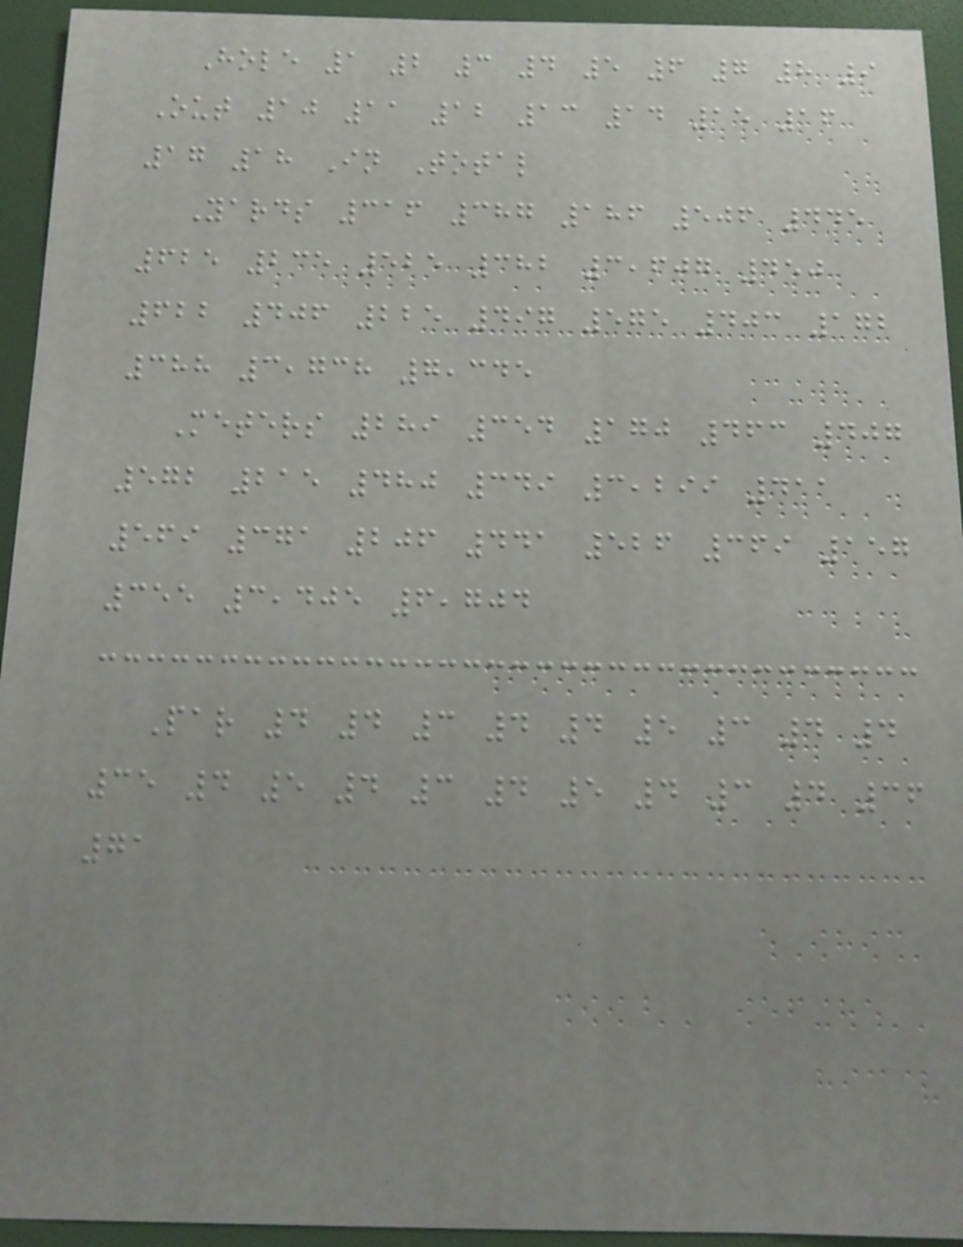Hole 1 2 3 4 5 6 7 8 9
Out 10 11 12 13 14 15 16
17 18 In Total
Yards 316 387 186 506 445
625 235 525 382 3,607 450
622 406 225 497 575 403 172
388 3,738 7,345
Meters 289 354 170 463 407
572 215 480 349 3,299 411
569 371 206 441 526 369 157
355 3,405 6,704
Par 4 4 3 4 4 5 3 4 4
35 4 5 4 3 4 5 4 3 4 36
71
